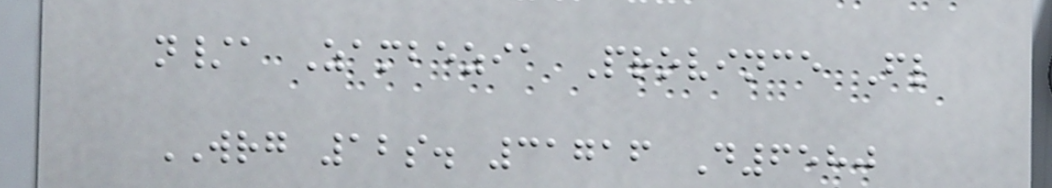n/a Zambezia Province Fl
WRG 12s. 31716 D6580
